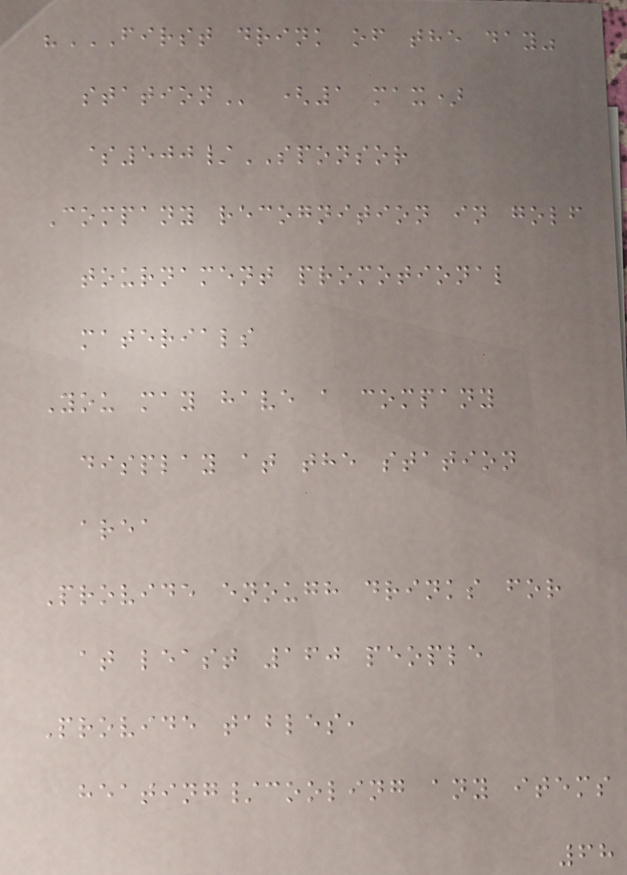"FIRST DRINK OF THE DAY"
STATION (1 max)
$500/SPONSOR
Company recognition in golf
tournament promotional
materials
You may have a company
display at the station
area
Provide enough drinks for
at least 160 people
Provide tables,
heating/cooling any items
68
